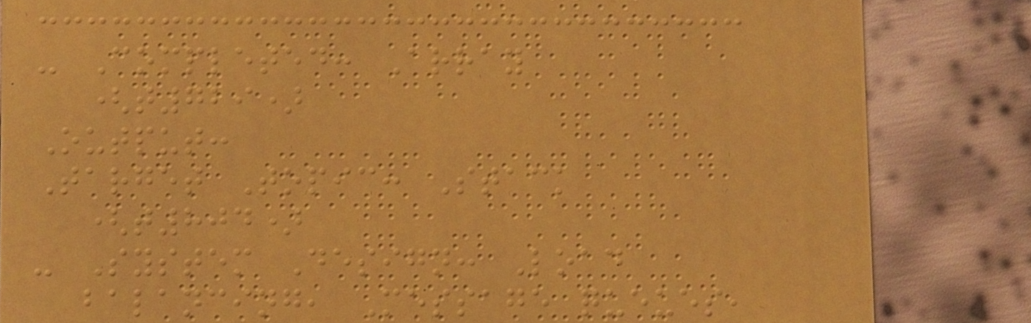- Completed: Array
(t729)
Output:
Target Topic: Stack
(t804)
- System Design: Load
balancing, Message queues,
